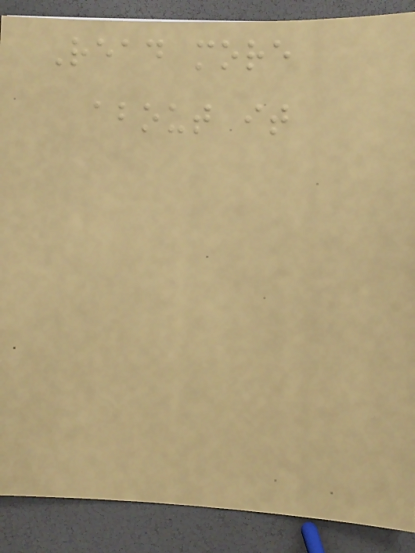Read more
about it
